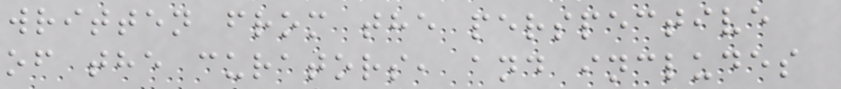written from the perspective
of the curators, and includes
